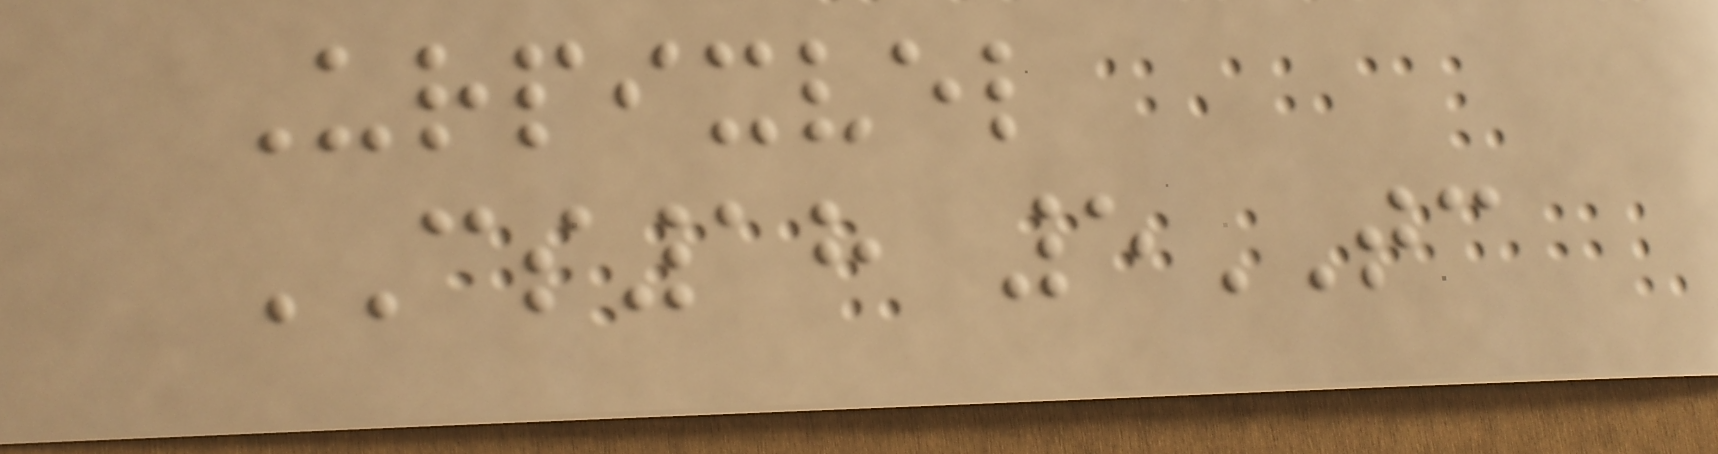Urpixvel
CS18 5TC
